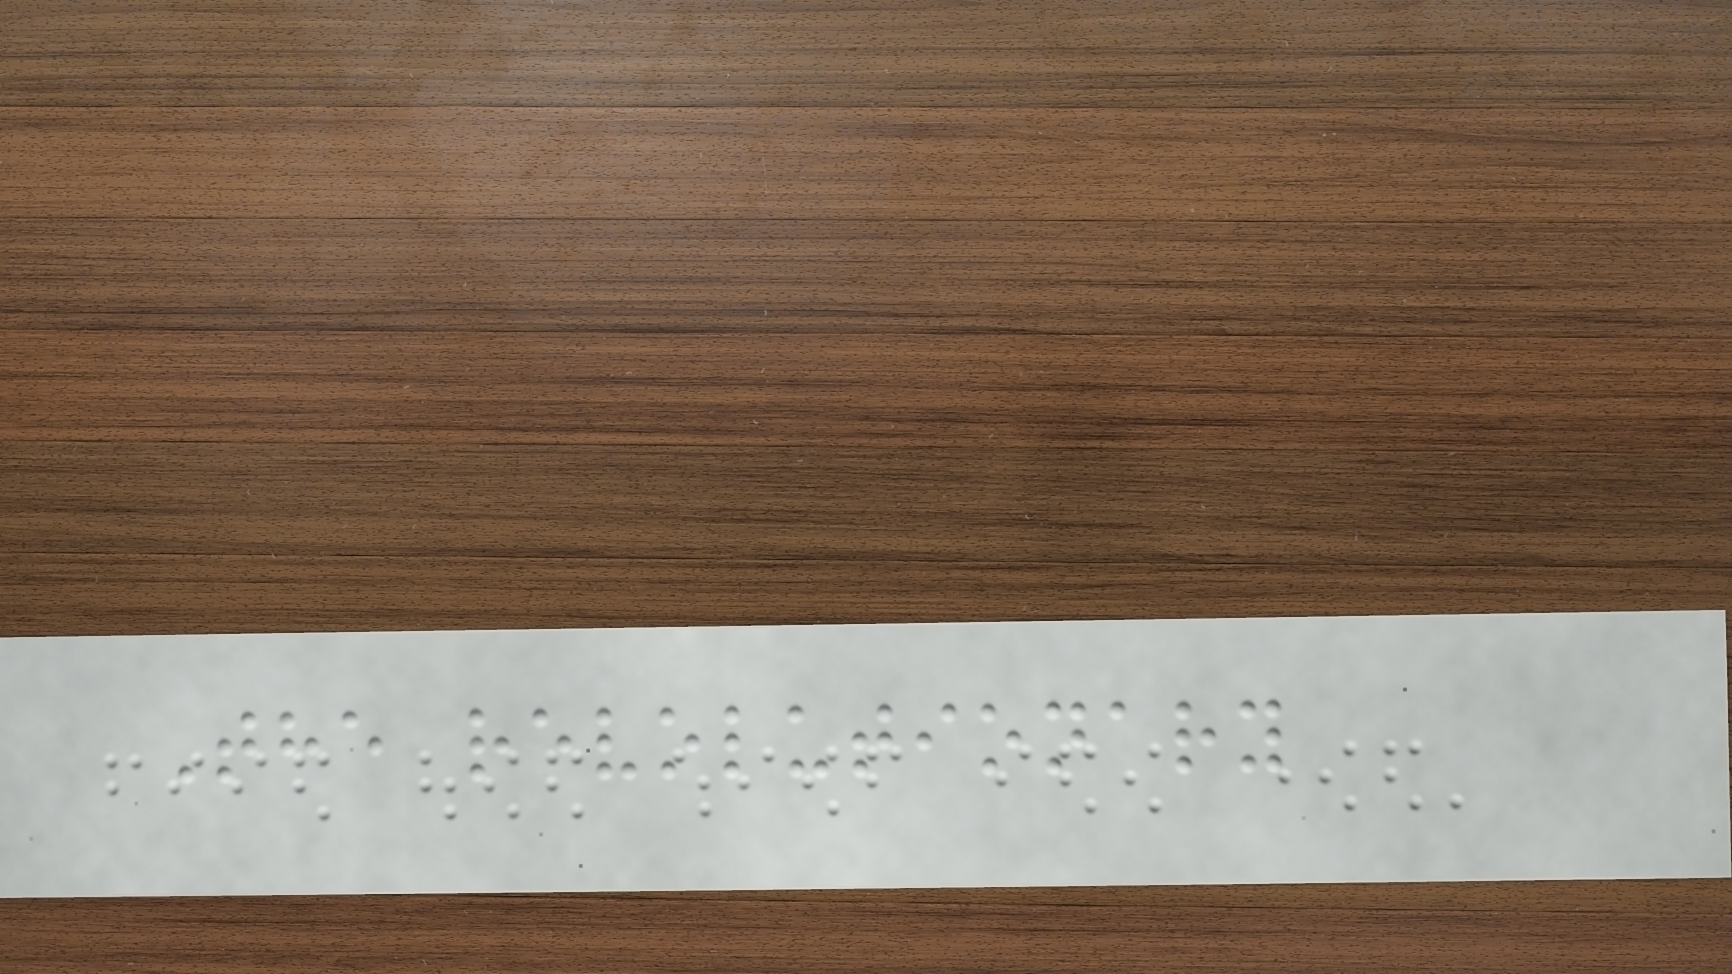The revolutionary
